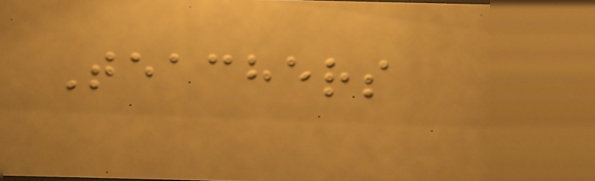Teachers
